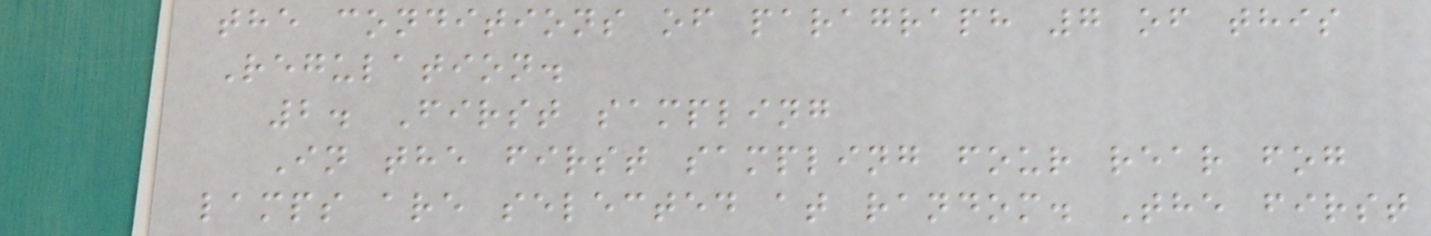the conditions of paragraph 7 of this
Regulation.
2. First sampling
In the first sampling four rear fog
lamps are selected at random. The first
